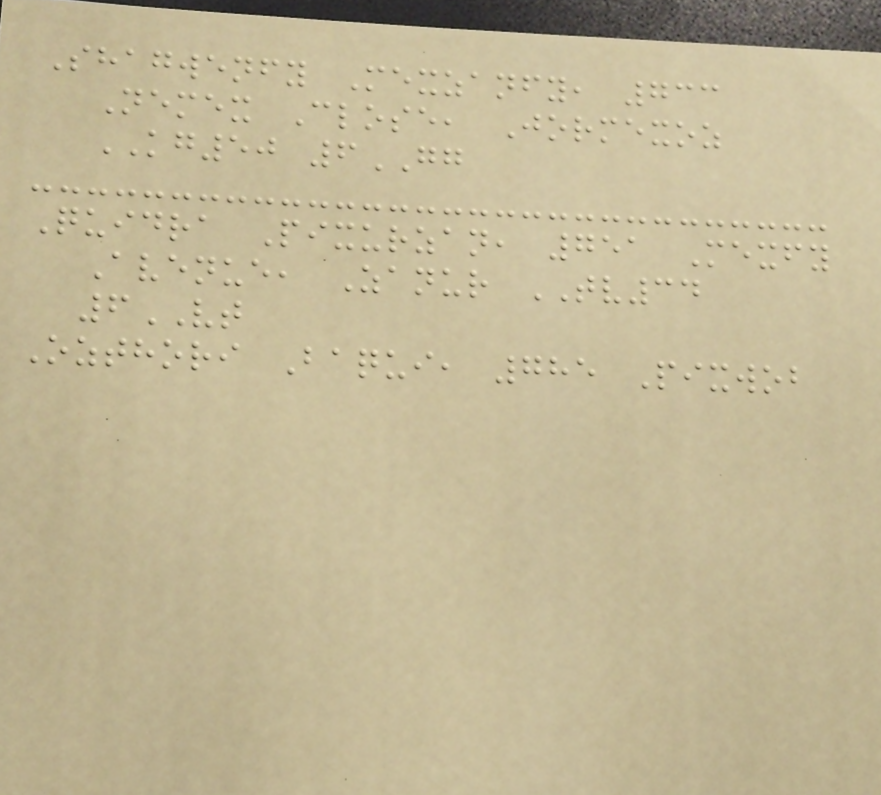Shagwenfy Mexzanfy, 733
Nemex Close, Jormexoz
KG50 6GG
Quidra Pixurzan, 751 Mexfy
Avenue, Zanur TV34
6VT
Ozthori Baqui, 785 Pixwob
